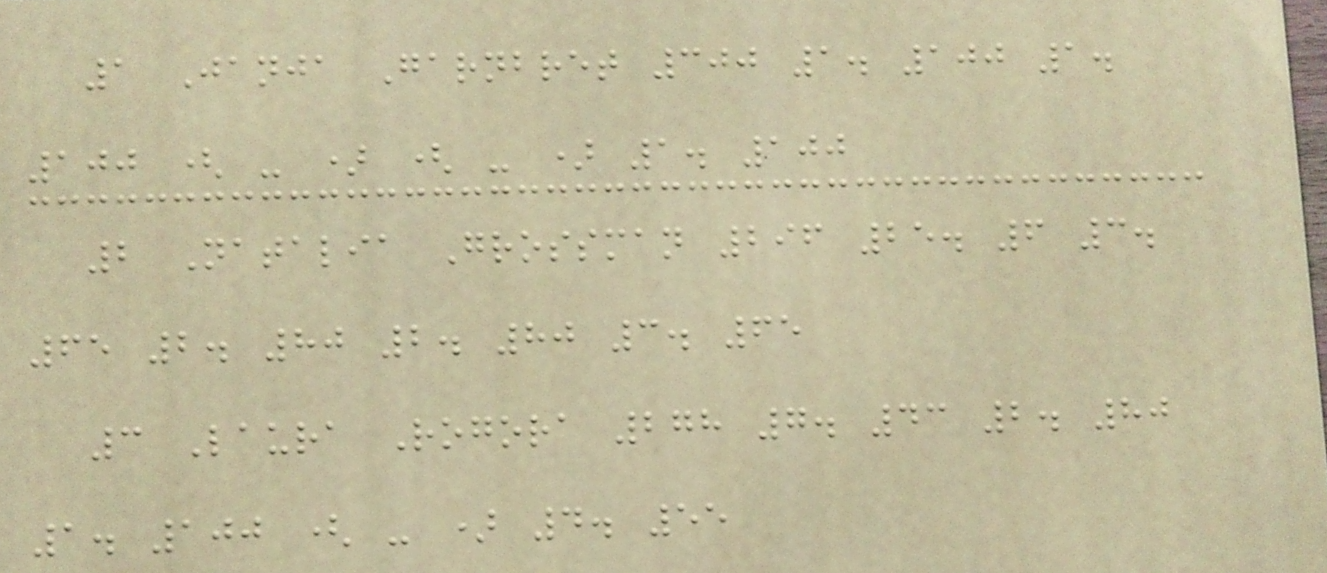1 Janja Garnbret 300 1. 100 1.
100 ( - ) ( - ) 1. 100
2 Natalia Grossman 296 25. 6 3.
65 2. 80 2. 80 3. 65
3 Laura Rogora 278 7. 43 2. 80
1. 100 ( - ) 4. 55
